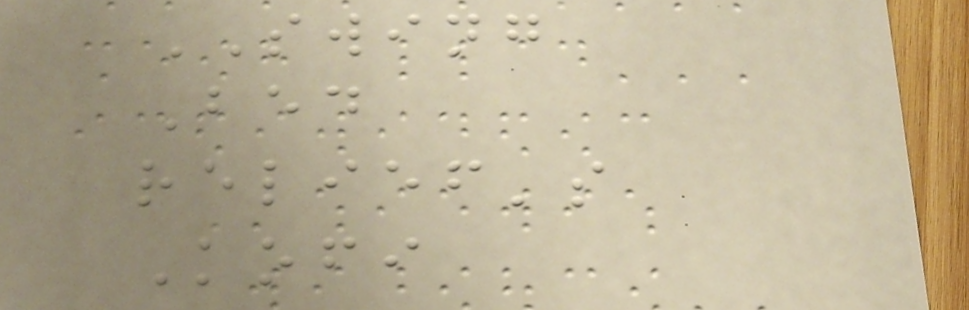SWING
Bed
relief's
Kofi
